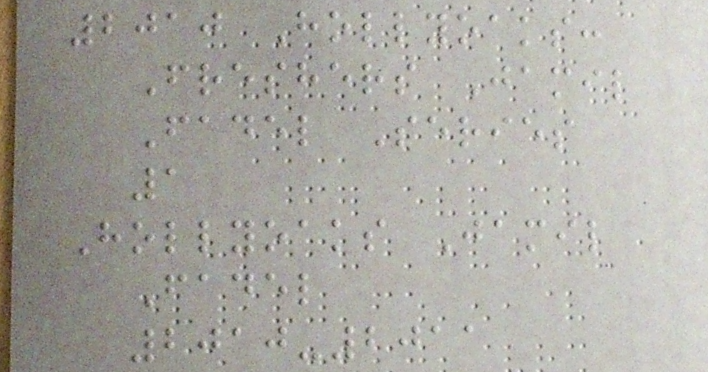2010 Hollyoaks:
Freshers Jamil
Fadel Series
1
Hollyoaks Jamil
Fadel
2010-2011
